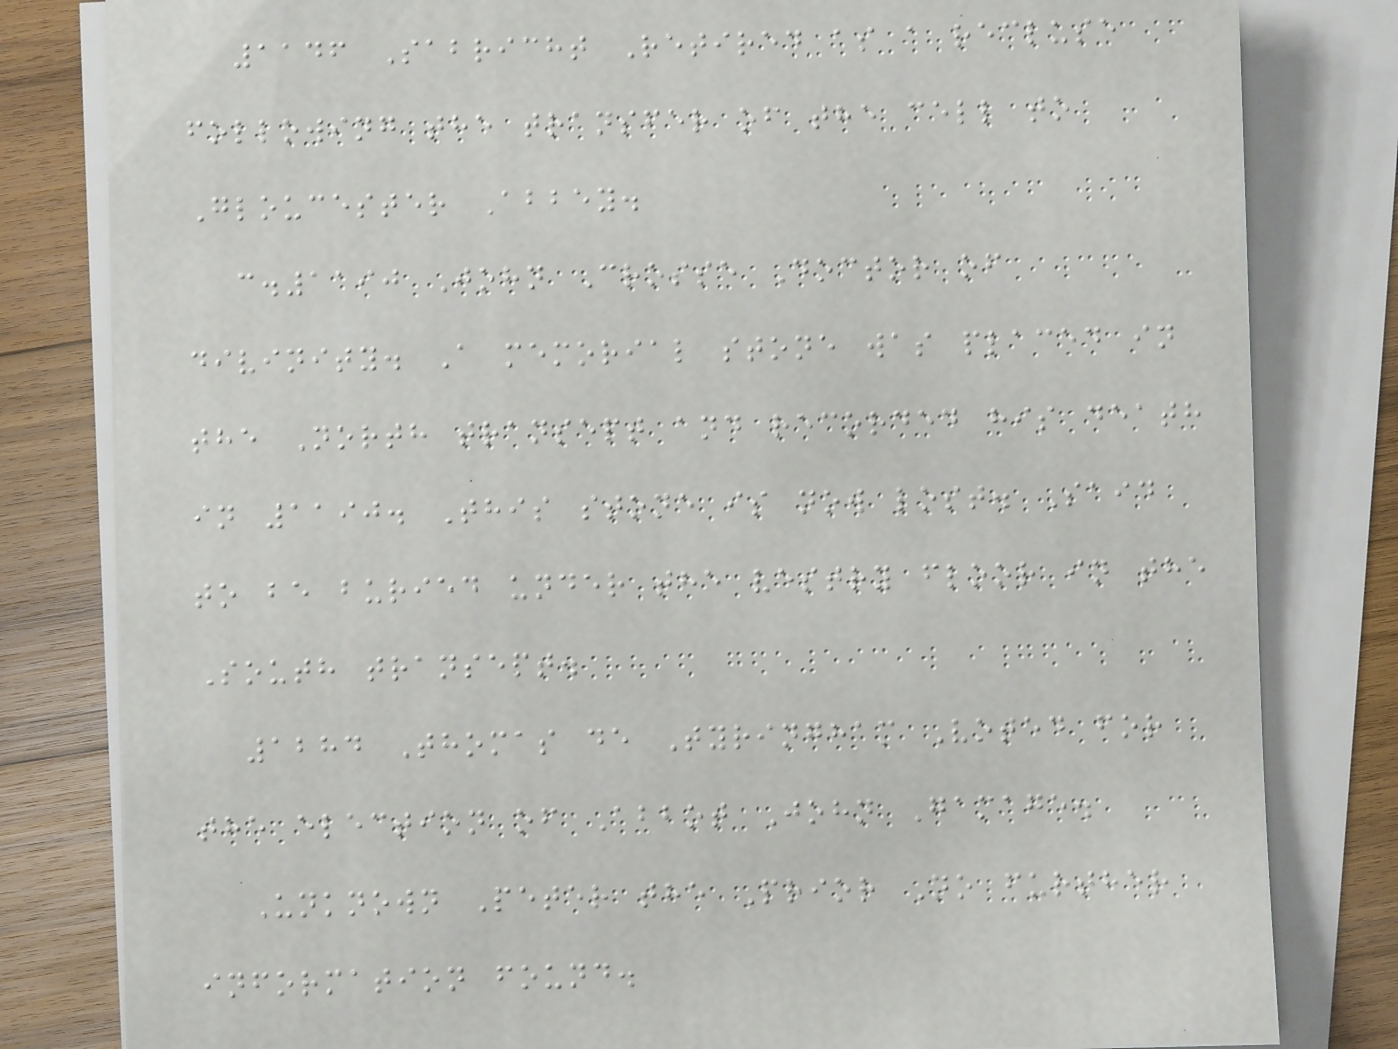1146 Sabricht Retired as a recluse
following the transfer of the cell to
Gloucester Abbey.
c.1190 John Crosse Doctor of
divinity. A memorial stone was placed in
the North transept and recorded his death
in 1190. This stone is now lost. Said
to be buried under the vestry floor in the
South transept.
1284 Thomas de Tyringham Voted for
the election of Abbot John Gamage.
Unknown Peter the Prior No further
information found.
